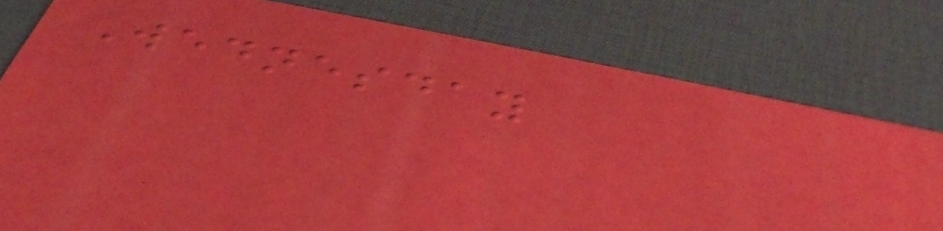Wednesday
